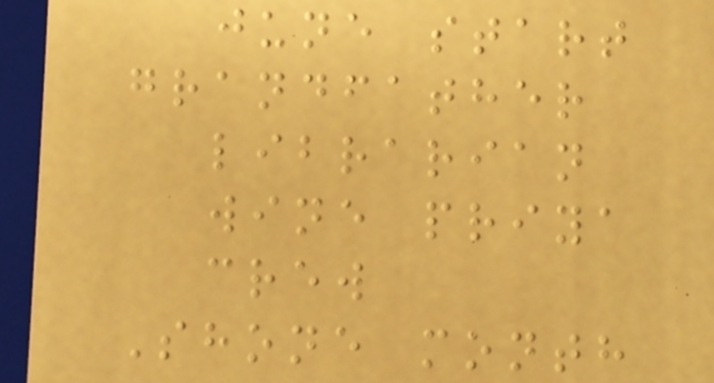june start
grandfather
librarian
wine priya
crew
Shone month
